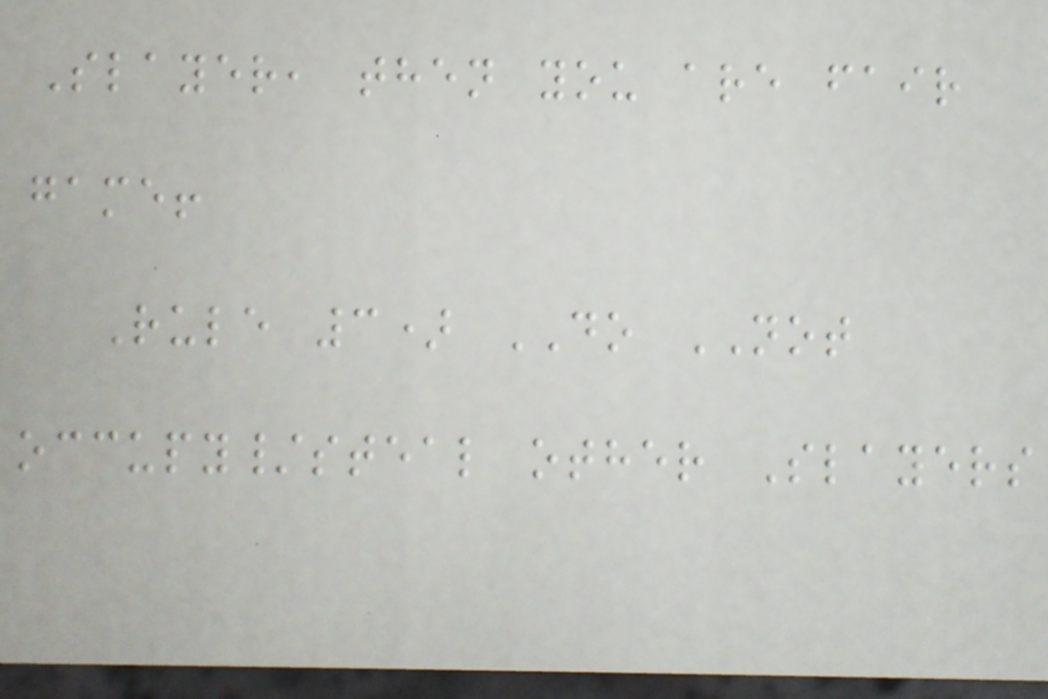Slayer, then you are fair
game!
Rule 3) DO NOT
occupy/steal other Slayers
